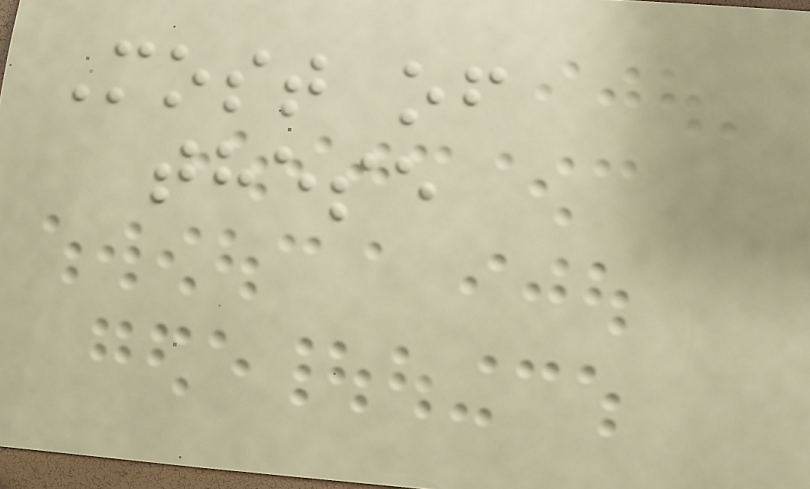Most of
these
